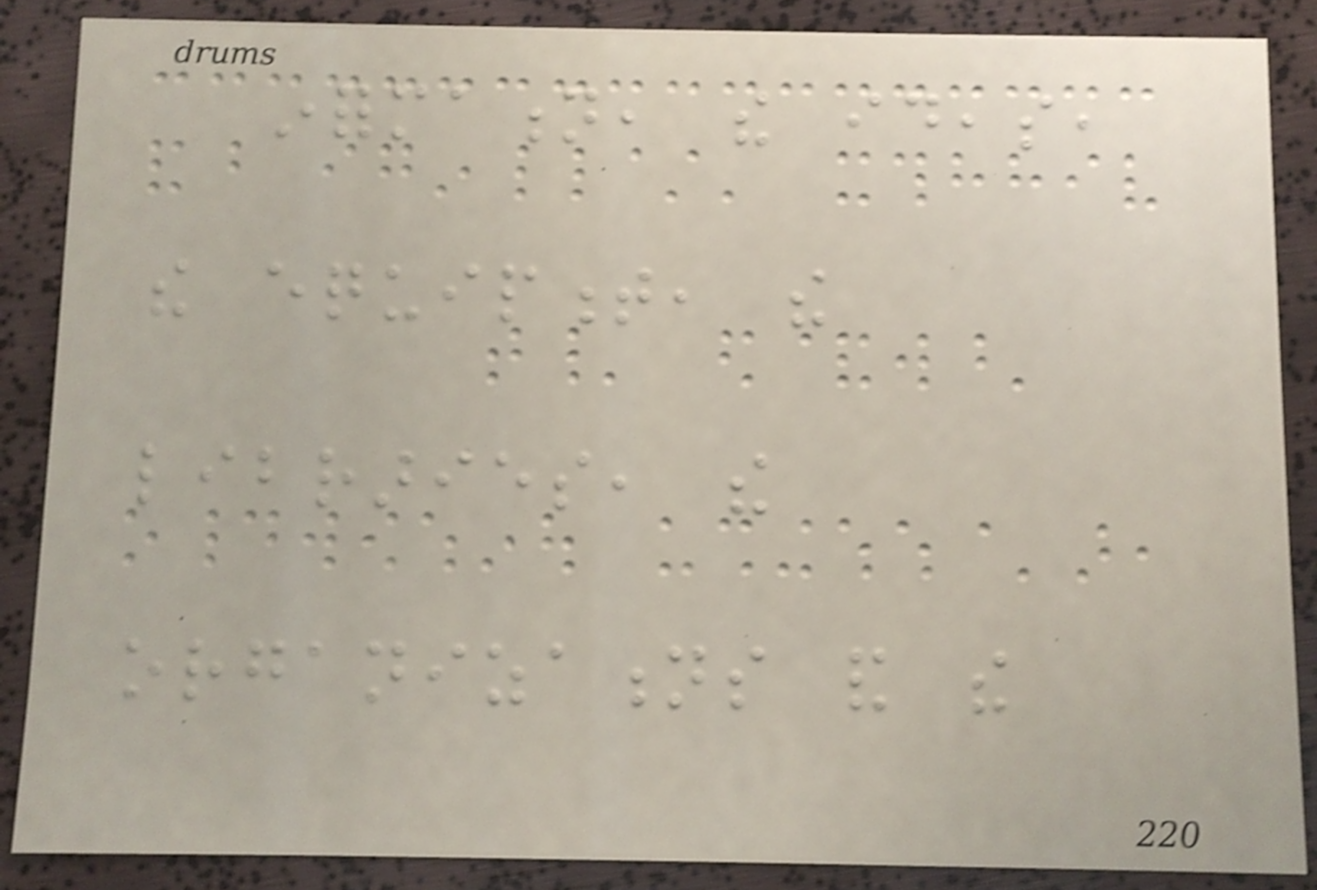information, the ideas,
the equipment, the
libraries, the
organizations and the
